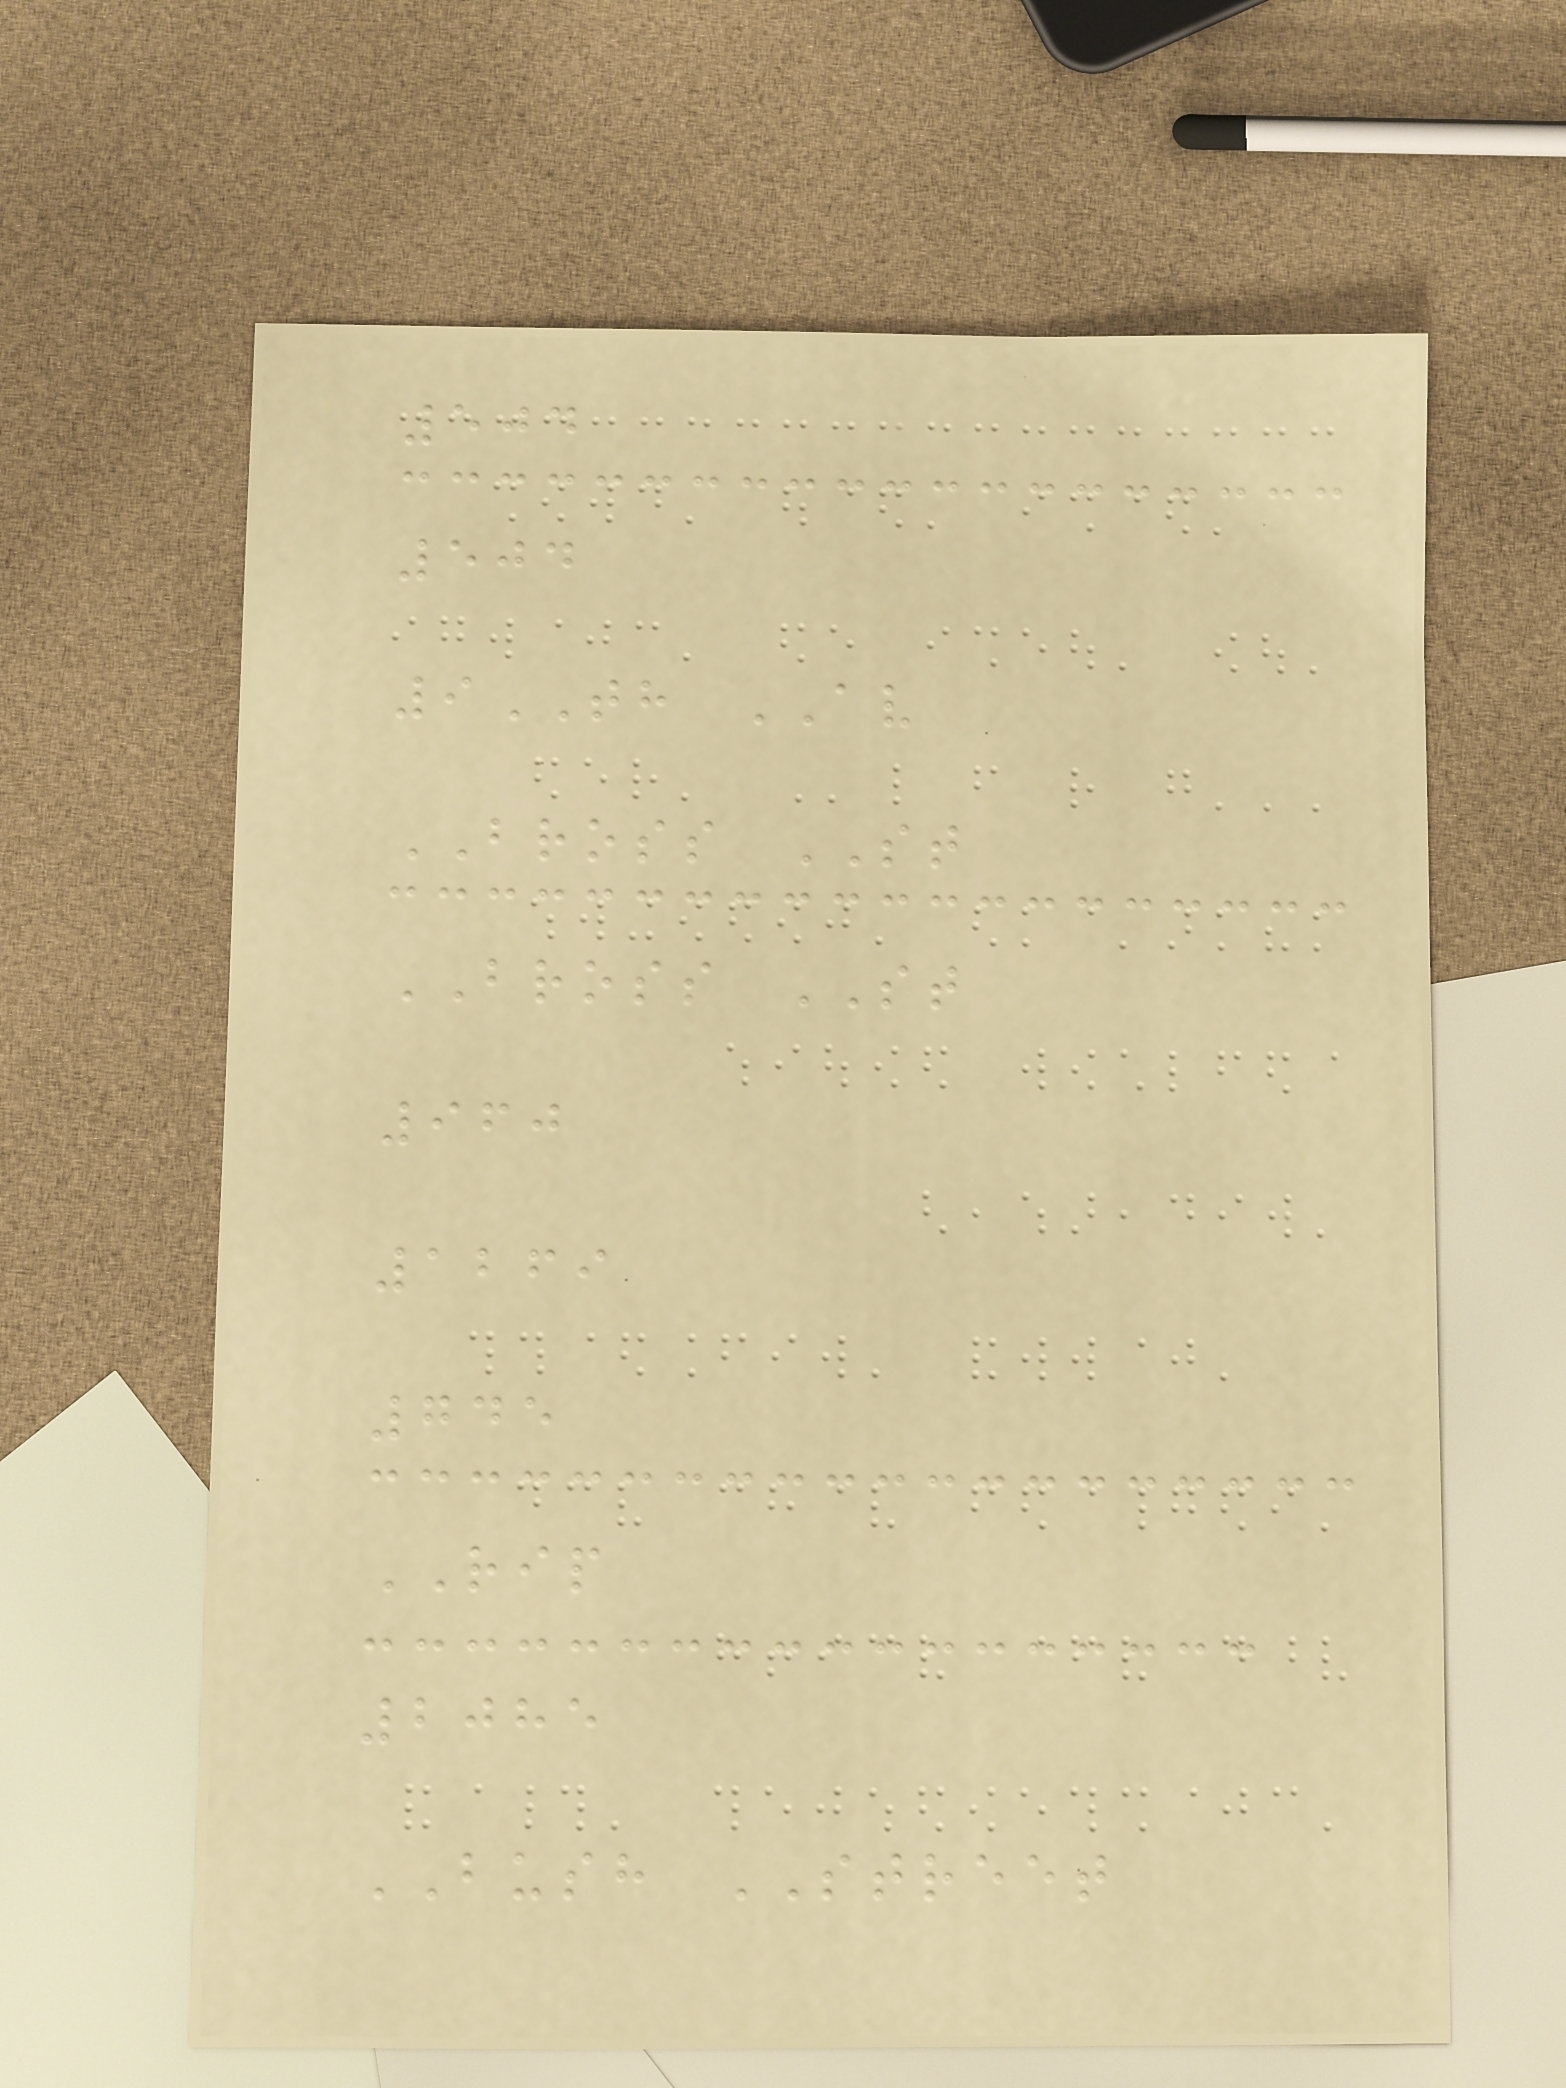504
504
9TH AV
BROSS ST
BROSS ST
960
1269
745
RIP
2085
BUSH STREET
